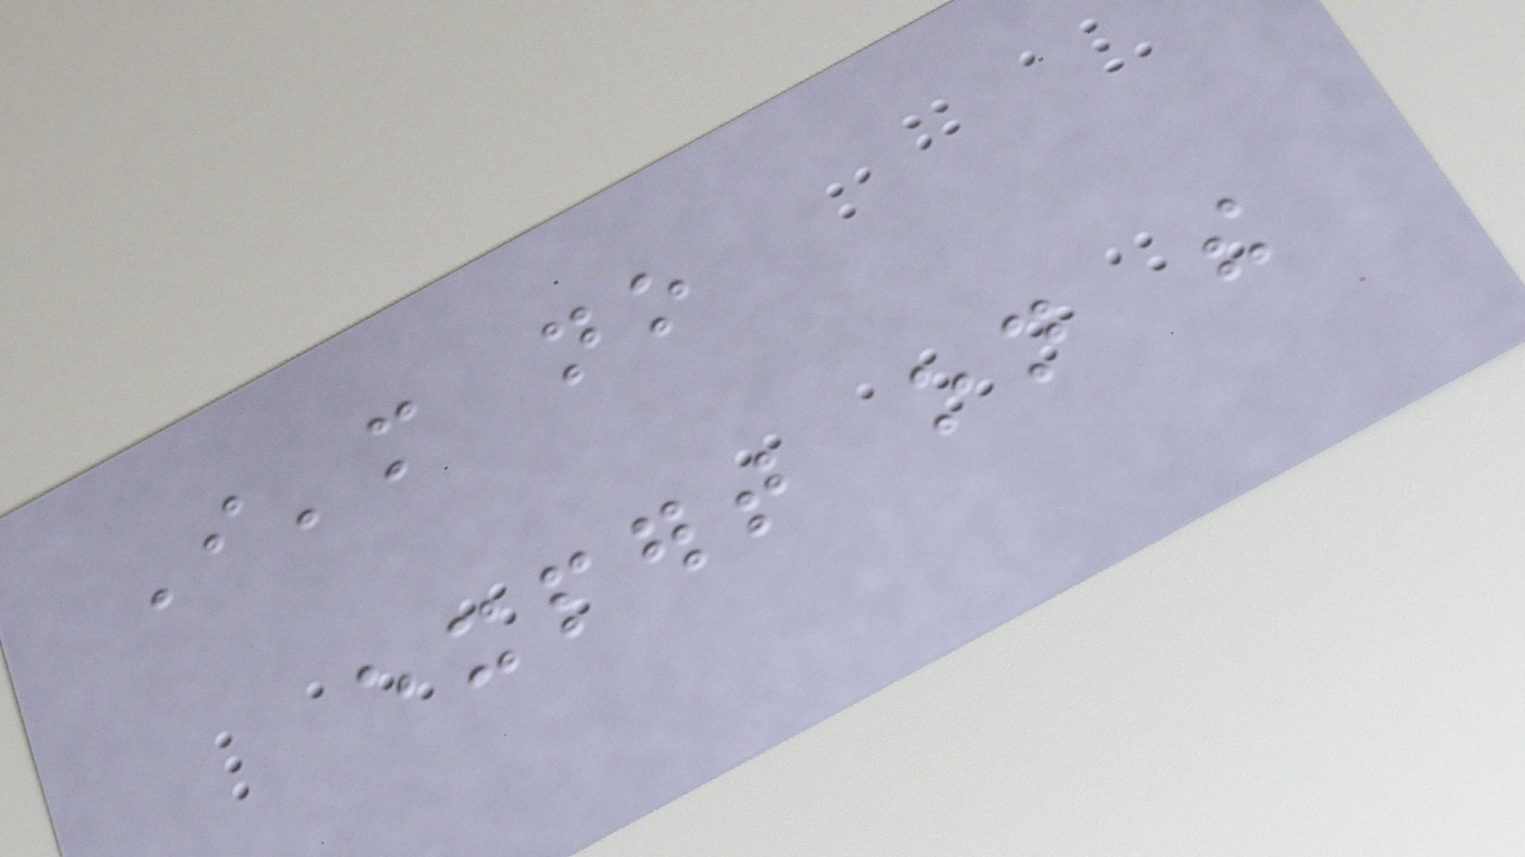I'm no
expert on the
